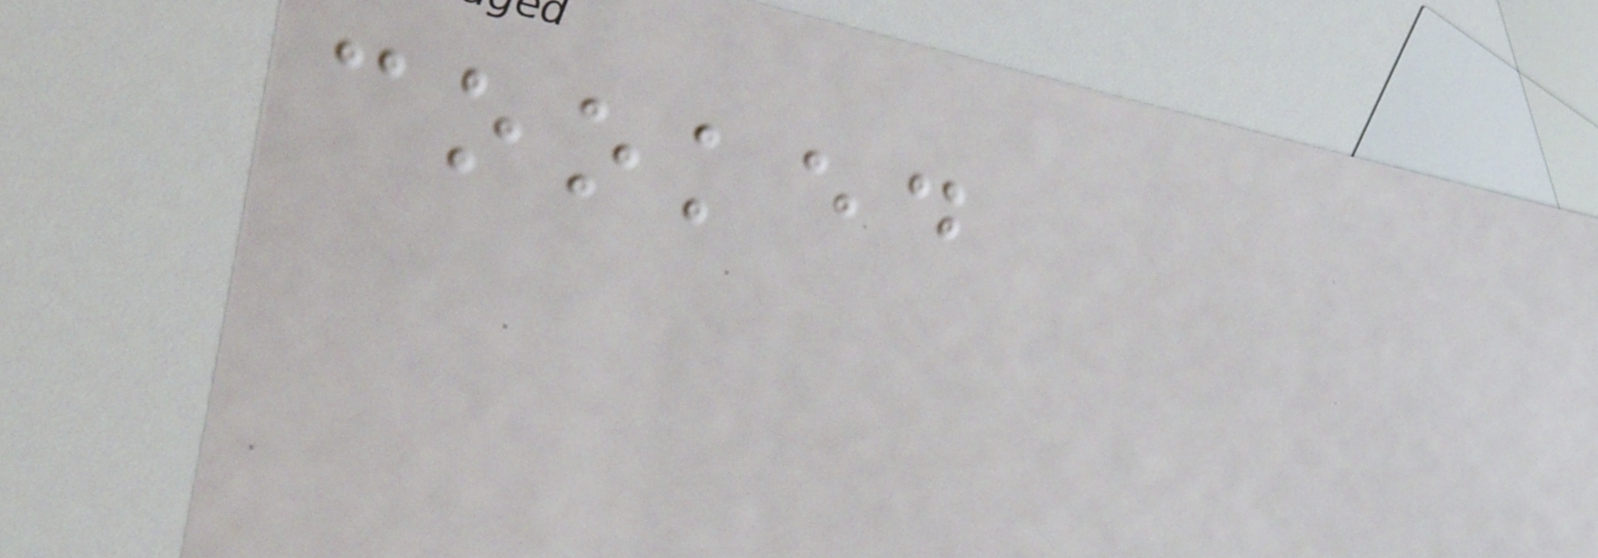cooked
